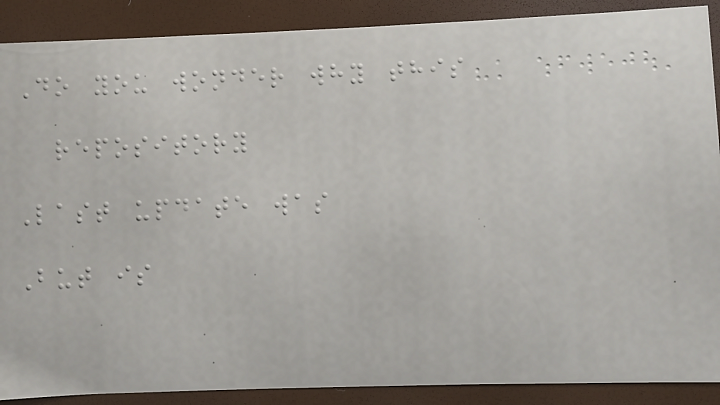Do you wonder why this
repository
Last update was
But is
